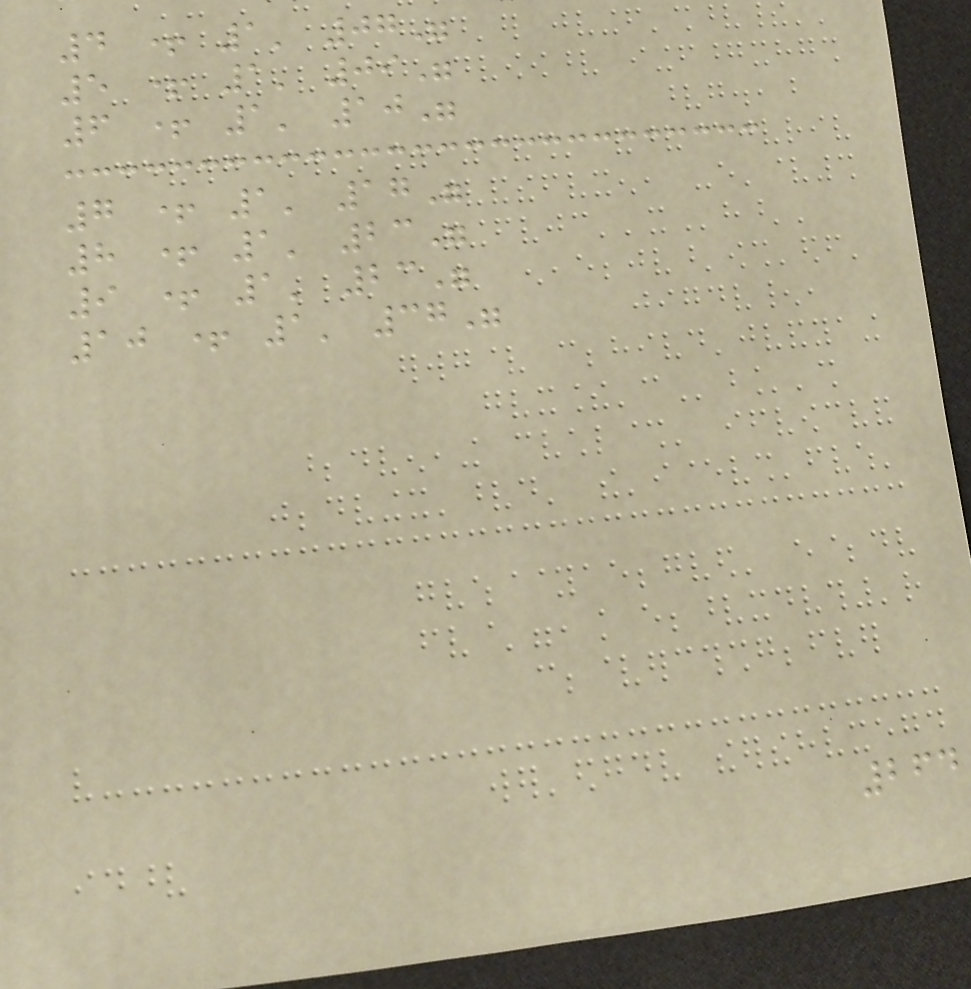4 + 1' 07"
5 + 1' 09"
6 + 1' 10"
7 + 1' 17"
8 + 1' 23"
9 + 1' 23"
10 + 1' 37"
264
